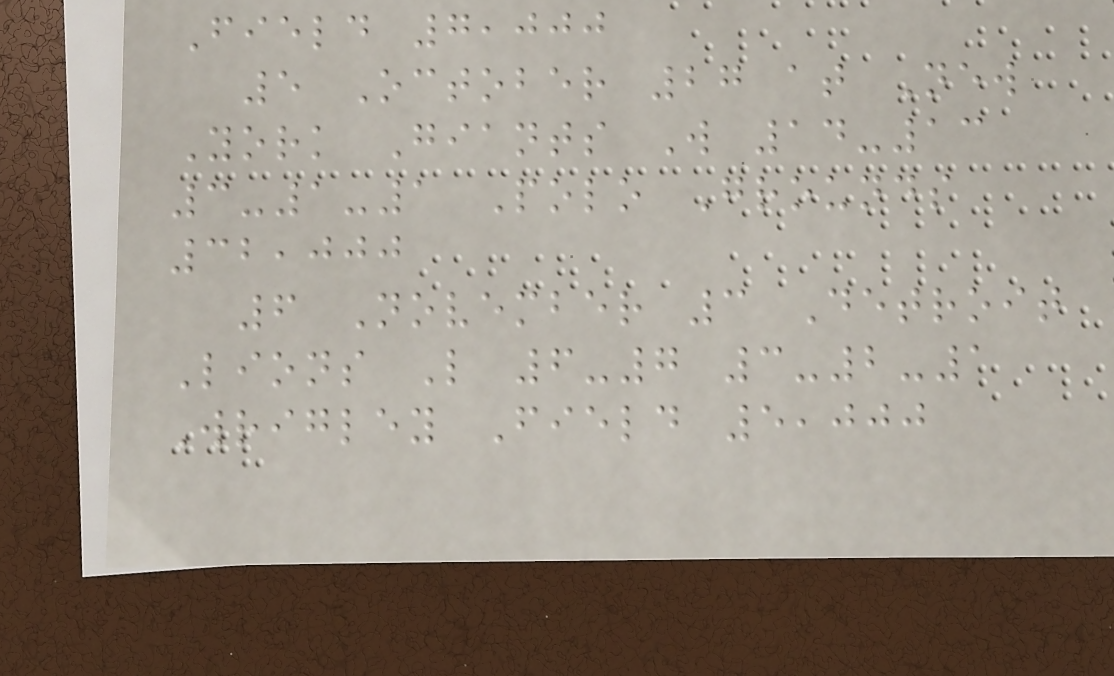Field 7,000
5 October 27 at New
York Giants W 14-13
3-1-1 Polo Grounds
32,000
6 November 3 Detroit
Lions L 6-7 3-2-1
Wrigley Field 5,000
